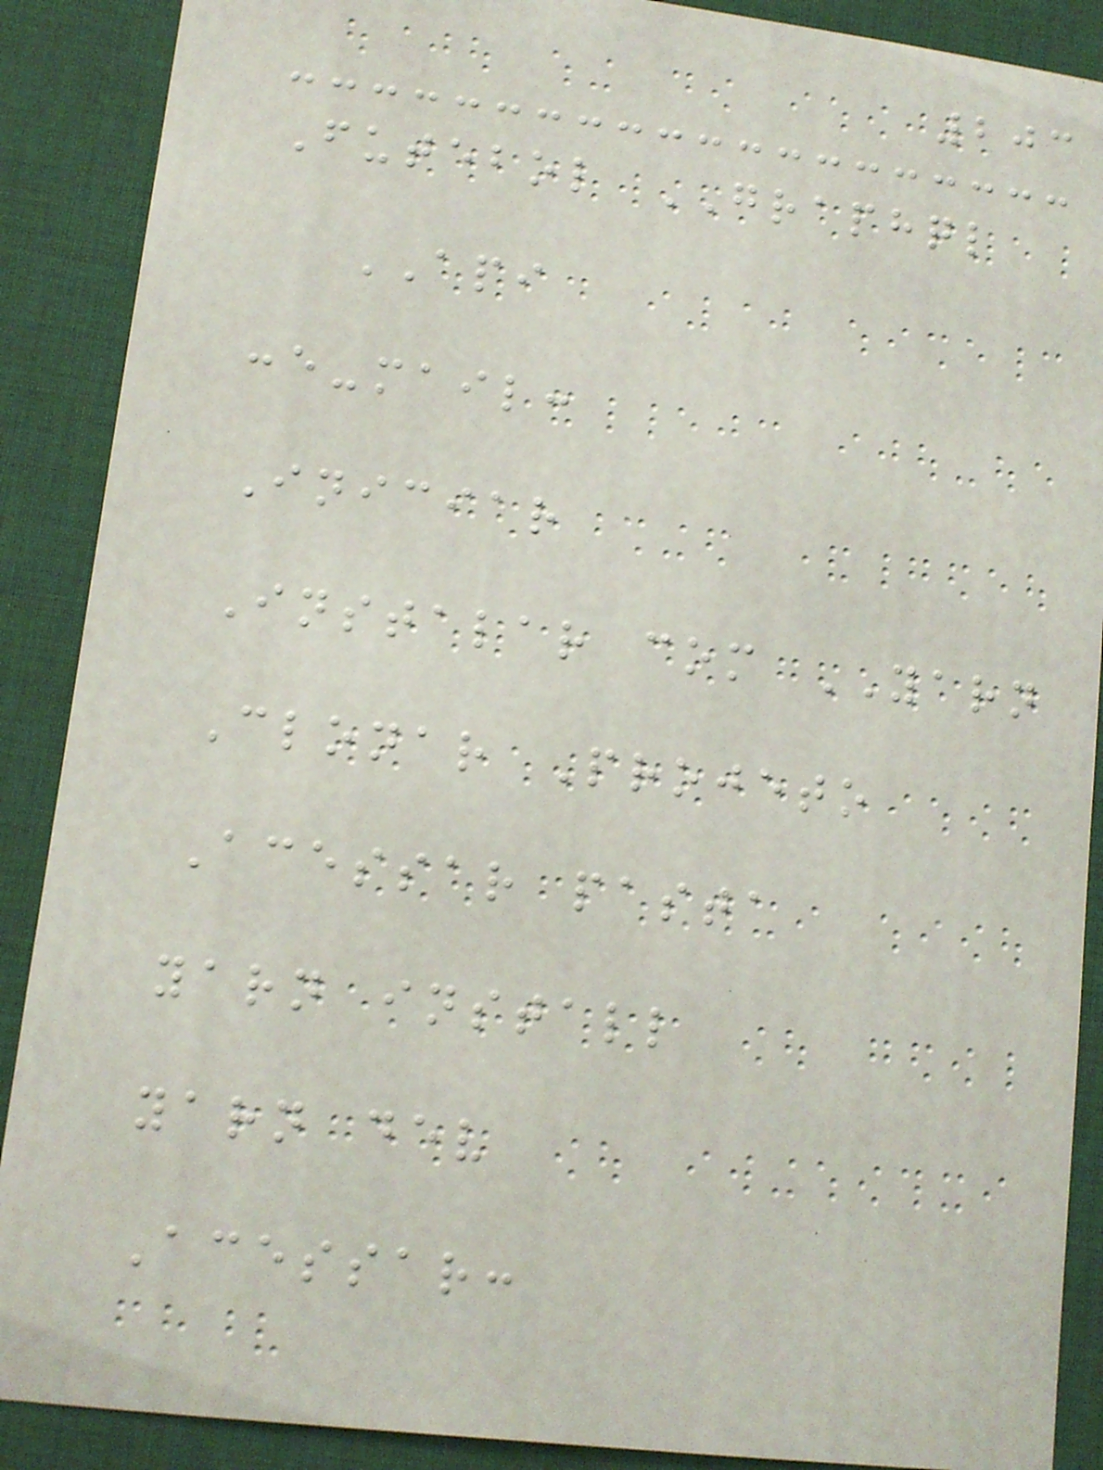203
Futebol GRAPHQL
API
:e-mail:
Iniciar
Instalar com YARN
Clonar Projeto
Acessar pasta
yarn install
yarn dev
Acessar:
